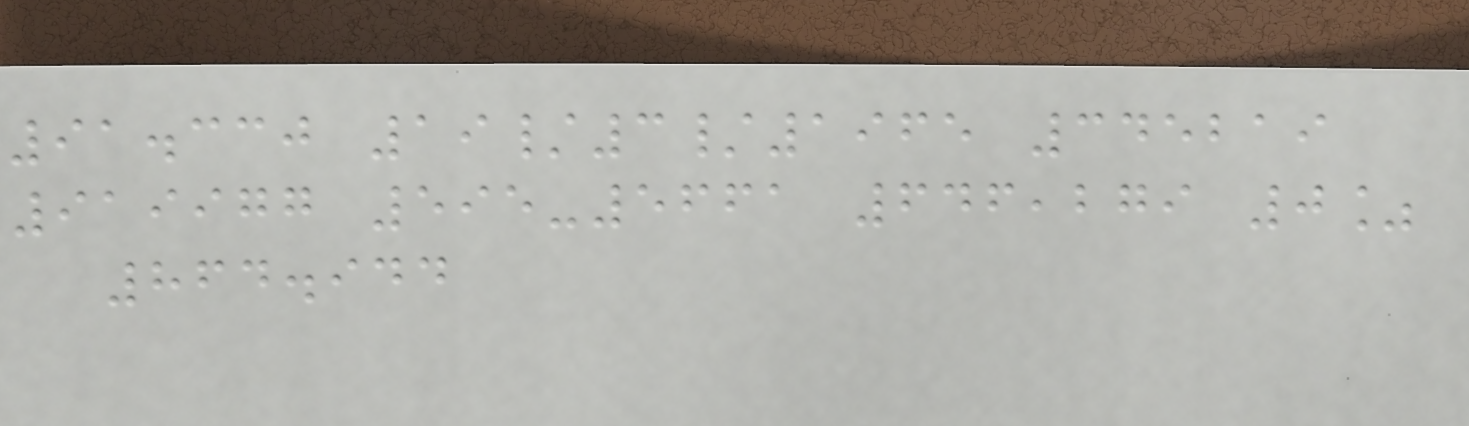91.330 19/3/1965 345219
919977 595-5661 646,279 0%
864.944
